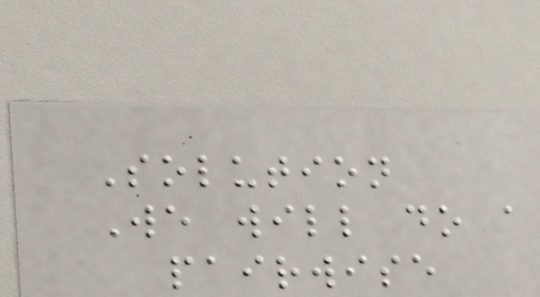Solution
We will do a
pairwise
